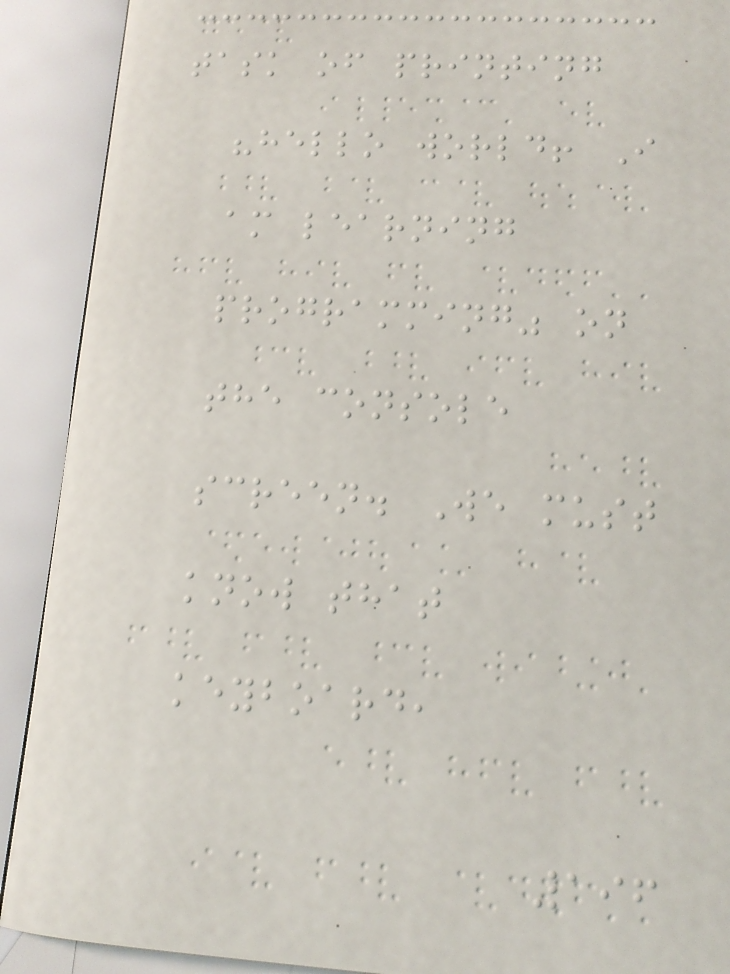task of printing
"hello world! I
am learning
programming" on
the console
screen. We must
know that
keyboard,
196
